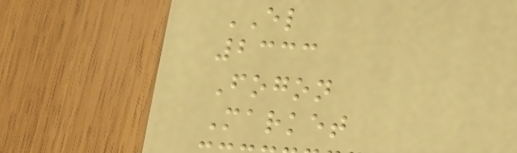EL
2333
Fogon
Market
